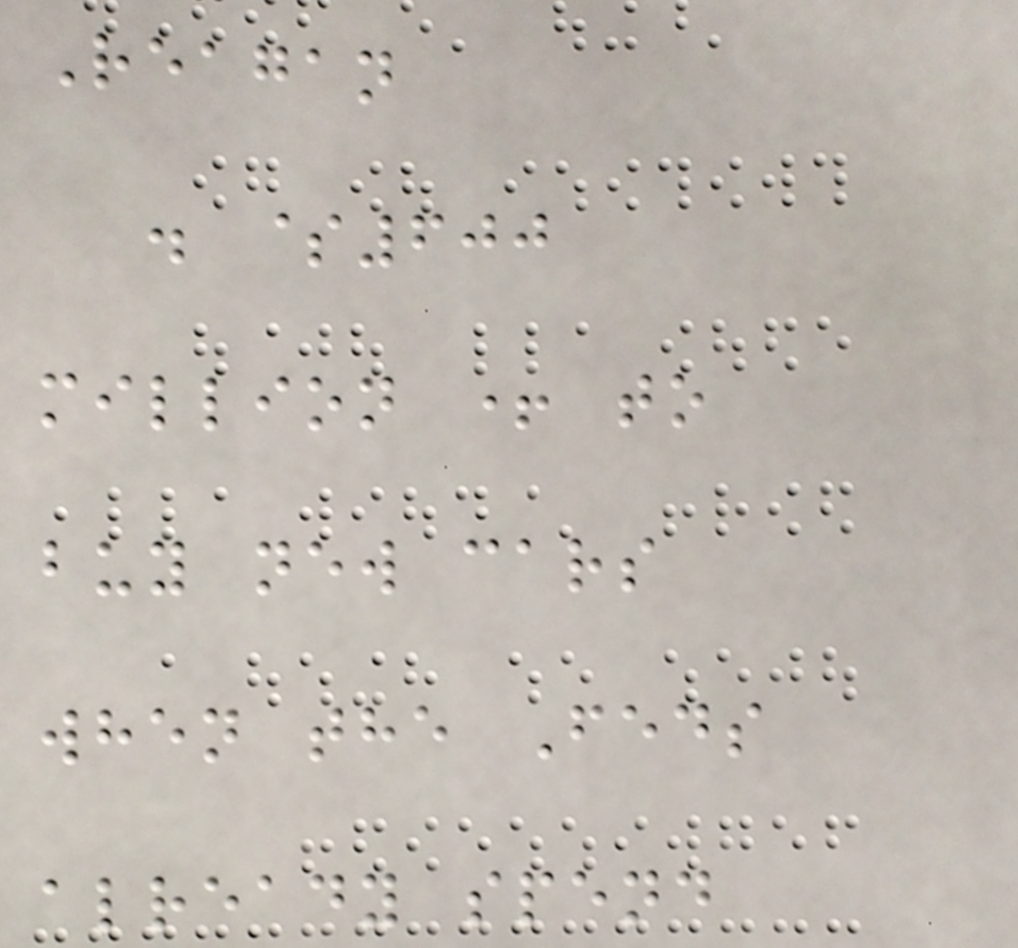Reagan
. $600
million + to
buy new cars
when the Feds
already spend
